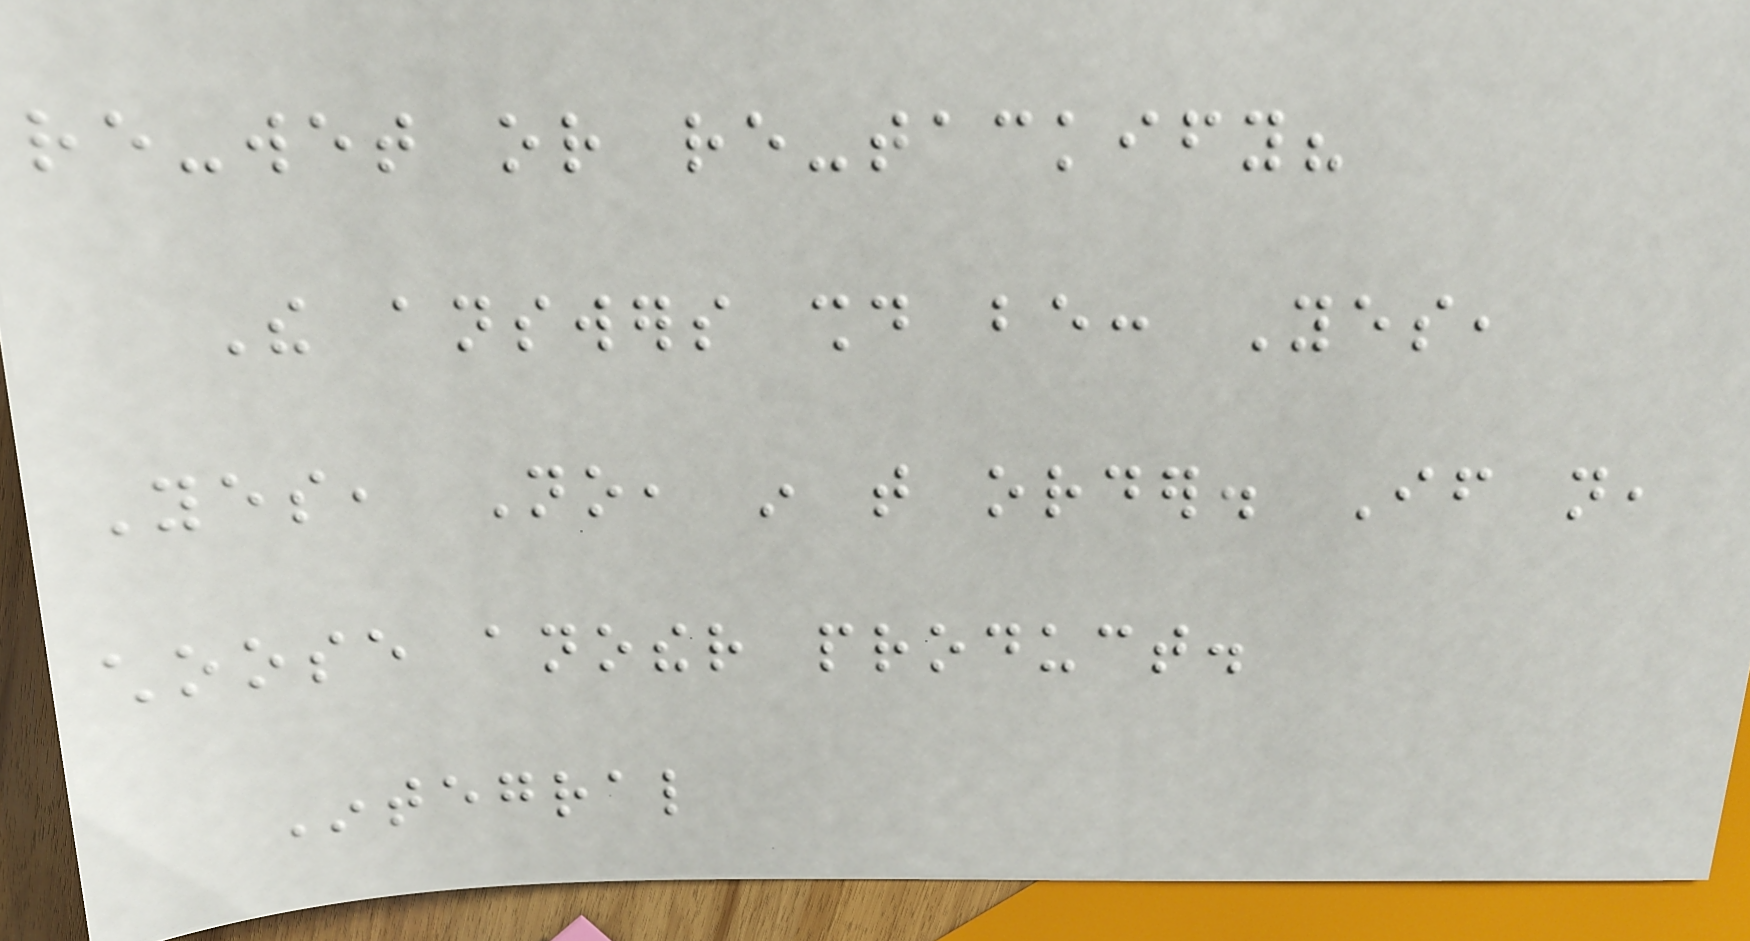re-wet or re-tackify?
The answers should be: Yes,
Yes, No, in that order. If not,
choose another product.
Integral
